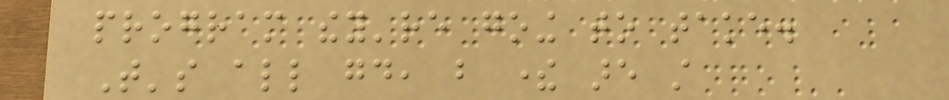program they're going to take.
That's all good, but there are still
